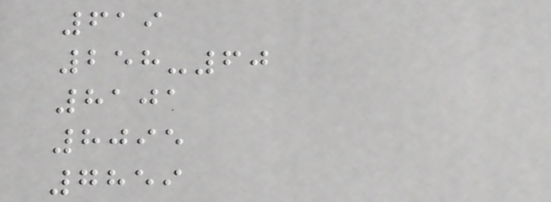619
258-60
8101
8095
7859
